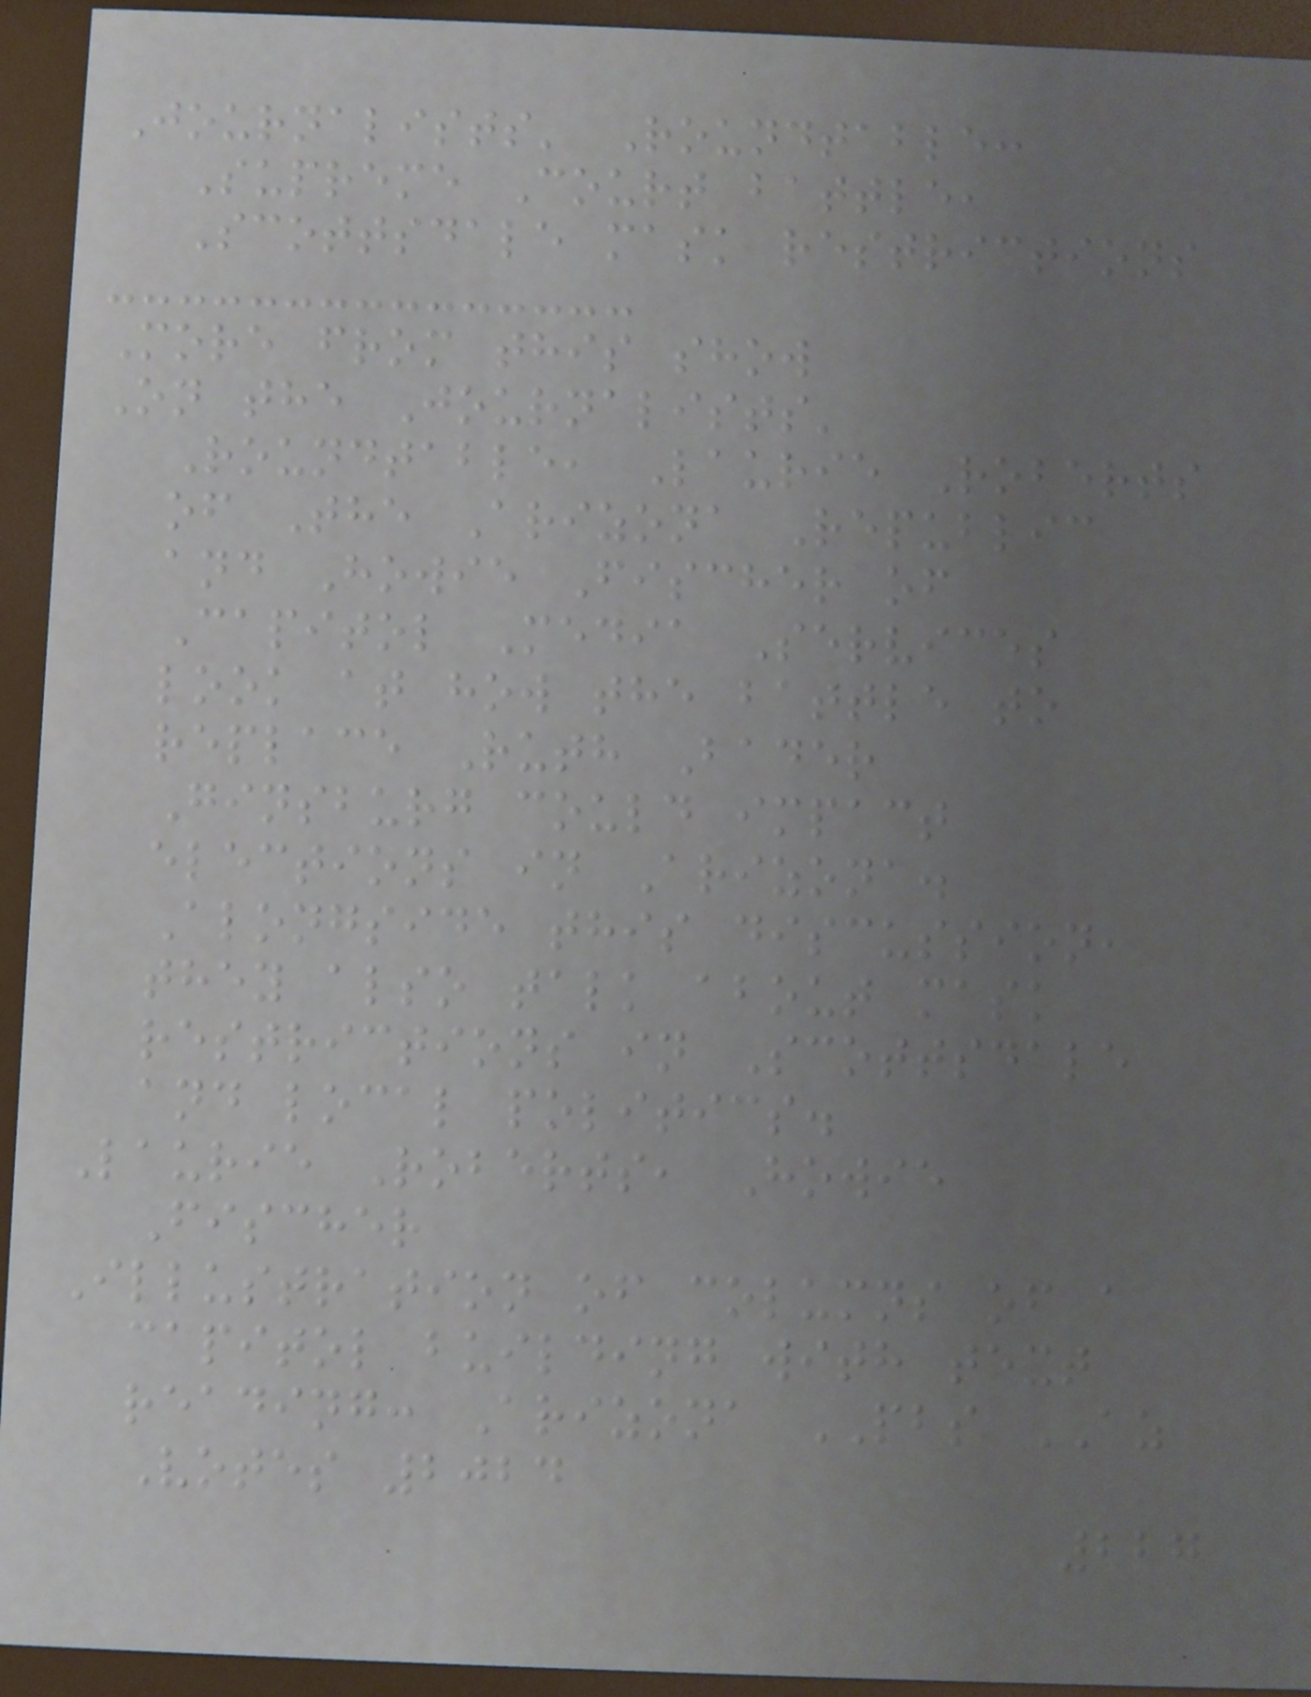Journalists' Roundtable:
Supreme Court battle,
Scottsdale mask restrictions
More from this show
On the Journalists'
Roundtable, Laurie Roberts
of The Arizona Republic
and Howie Fischer of
Capitol Media Services
look at how the battle to
replace Ruth Bader
Ginsburg could impact
elections in Arizona.
Alongside this discussion,
they also talk about mask
restrictions in Scottsdale
and local politics.
Laurie Roberts, Howie
Fischer
Illustration of columns of a
capitol building with text
reading: Arizona PBS AZ
Votes 2024
227
